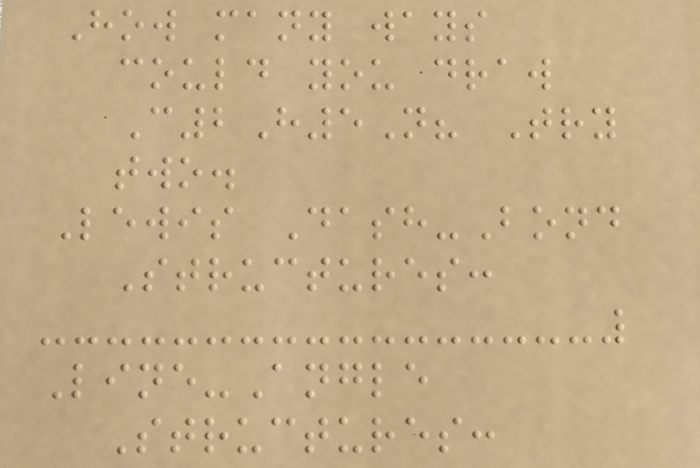How many ways
could you draw
C2H5N? Try
two.
Lewis Dash-Bond
Structures:
Line-Angle
Structures:
